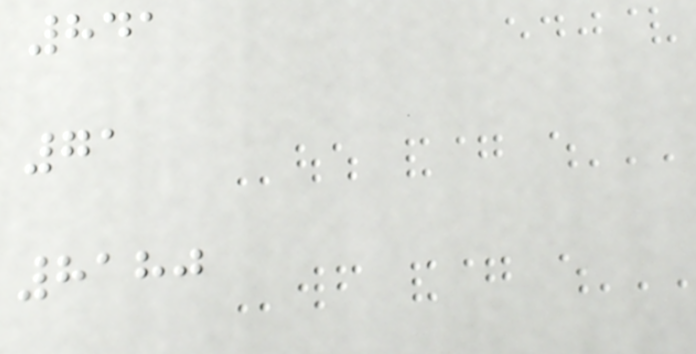841
71
8180
